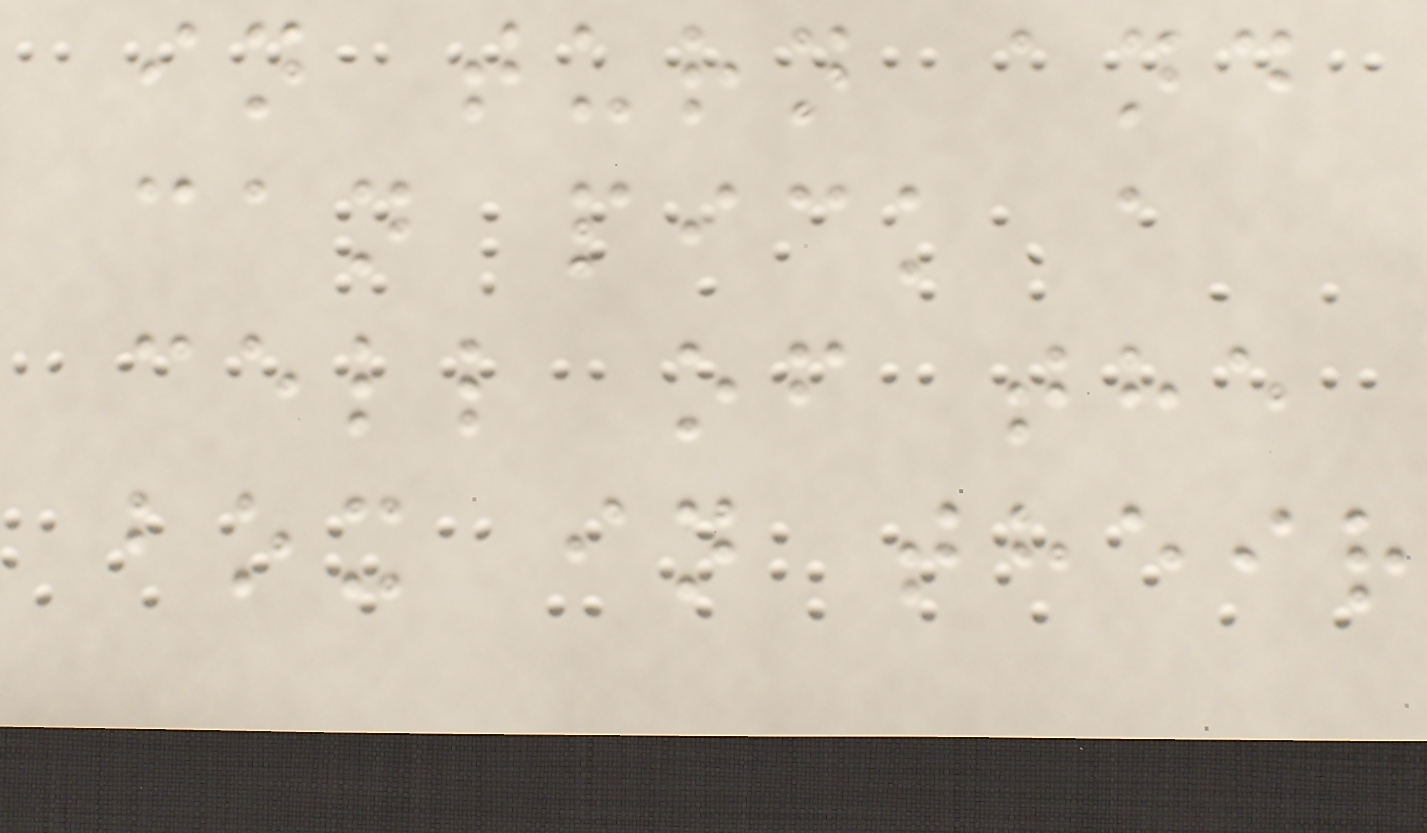in turn and
can pick a
cell of the
box in their
